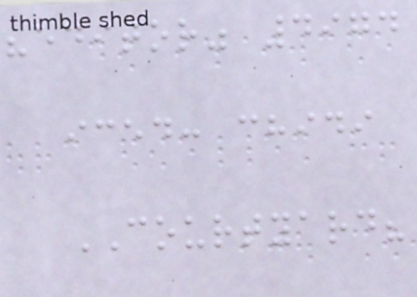"editor" 4974
iced: chidi
COURTYARD?
